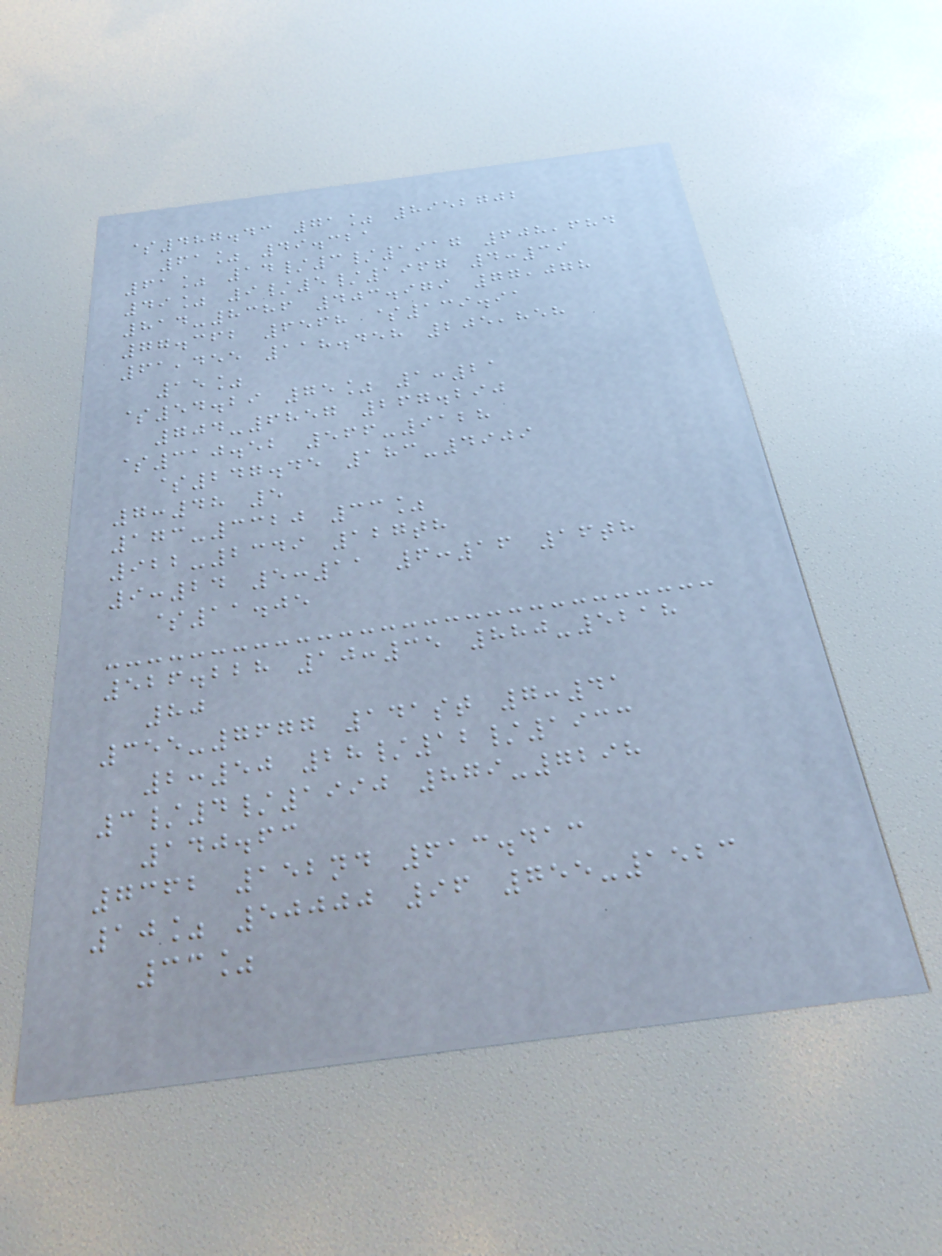$487.43 71% 8952702
61% 49.321
61% 14/3/1917 608,684
49% 9/5/1967 4:39
814-8386 403.979 77,078
77.362 6568 $139.91
61,455 118.458 205,858
15%
$54.29 75% 1:21
704-6857 267.290
$310.52 566-9128
$247.45 183-4909
7:48 5
173-3320 33%
922-2349 127th
9:24 5:11 6:16 16th
$11.05
526.228 10:35 880-5218
80
355-7677 141st 7:41
2:50 28/12/1933
3/4/1990 879-7298
140.63
7362 152nd 613.413
10% 50000 96 755-1523
33%
